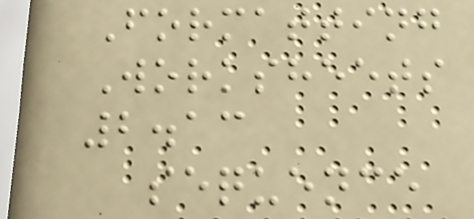Formatting
Worksheets
2.13
sequence
